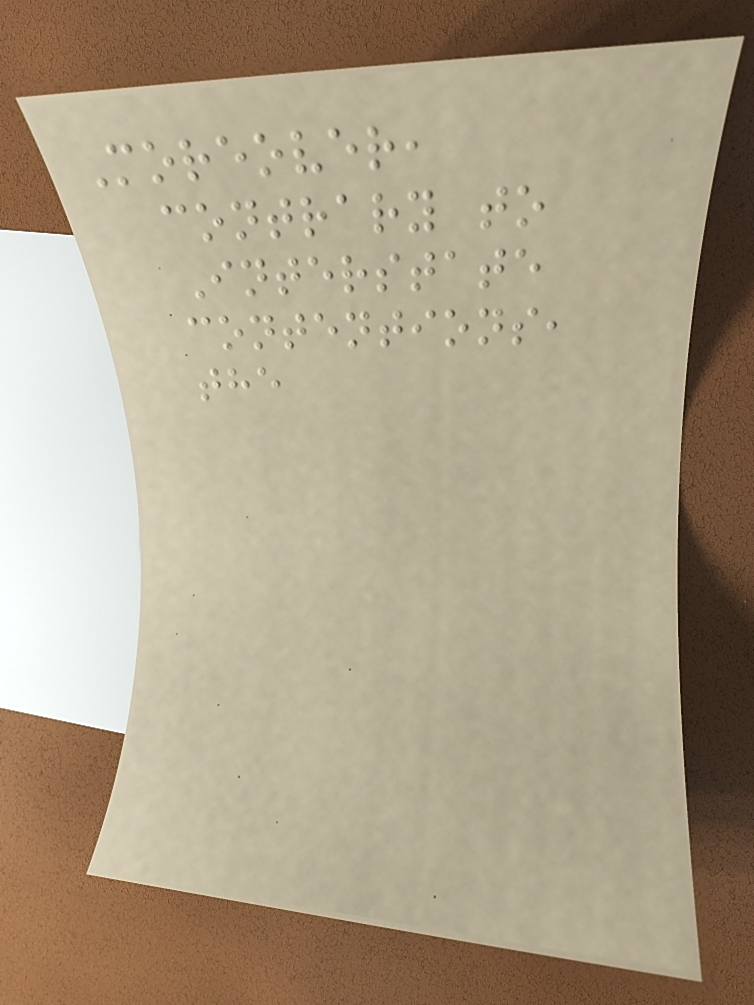Moreover,
contrary to
Interstate
contentions,
the
